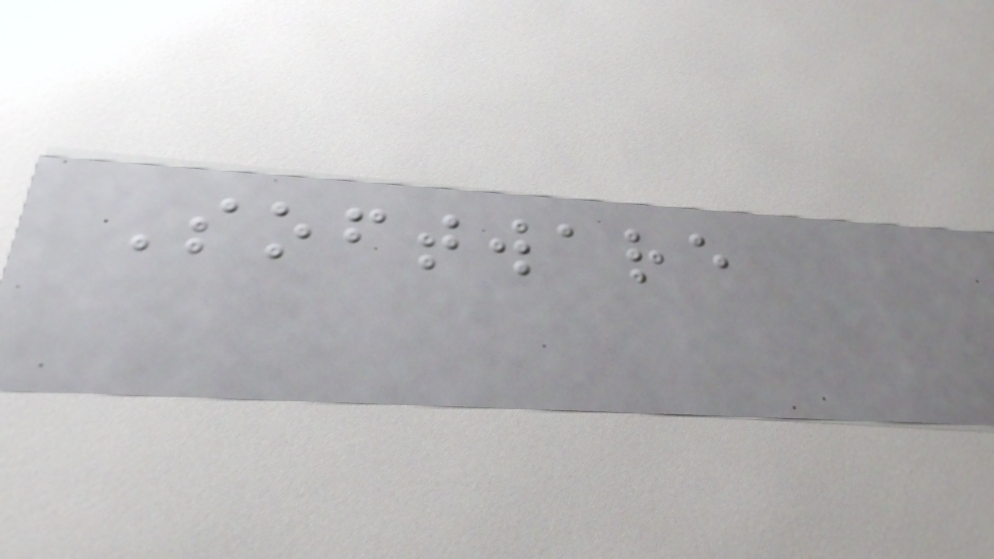Software
